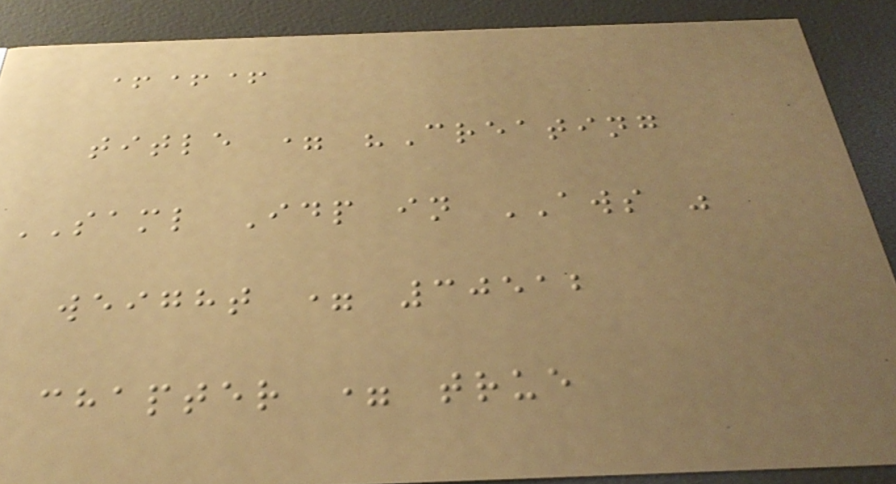+++
title = "Creating
SAML Idp in AWS "
weight = 30512
chapter = true
